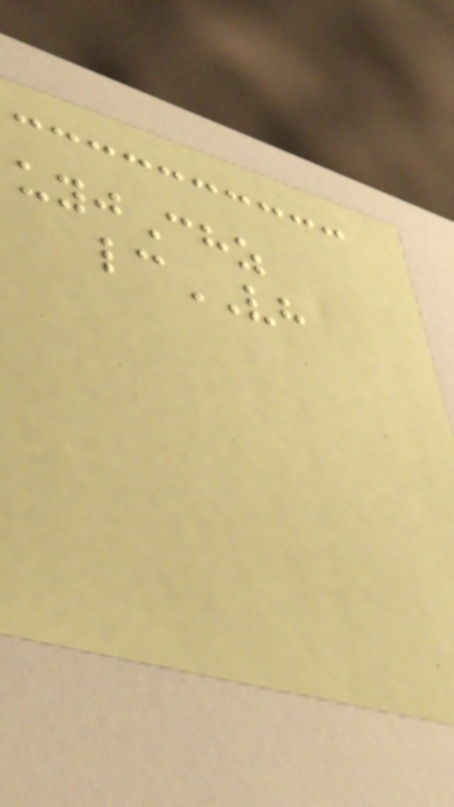uyjChz
lcVH
